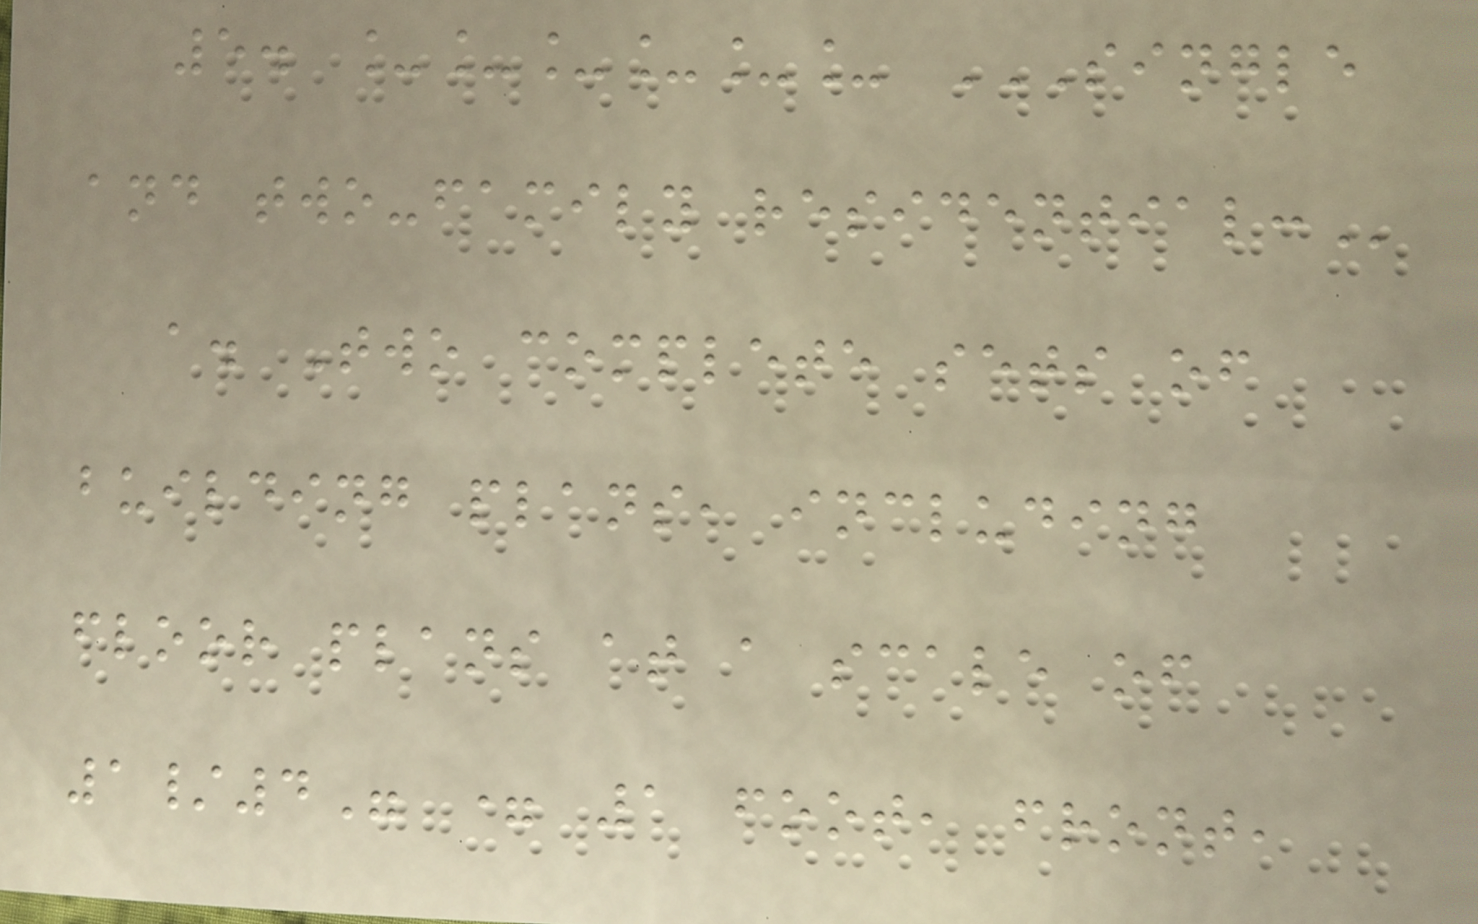5. ______ SINGLE
AND TWO-FAMILY RESIDENTIAL:
a. Two complete sets of
building plans, including
floor plans at a scale of
1/4" = 1 foot, front,
